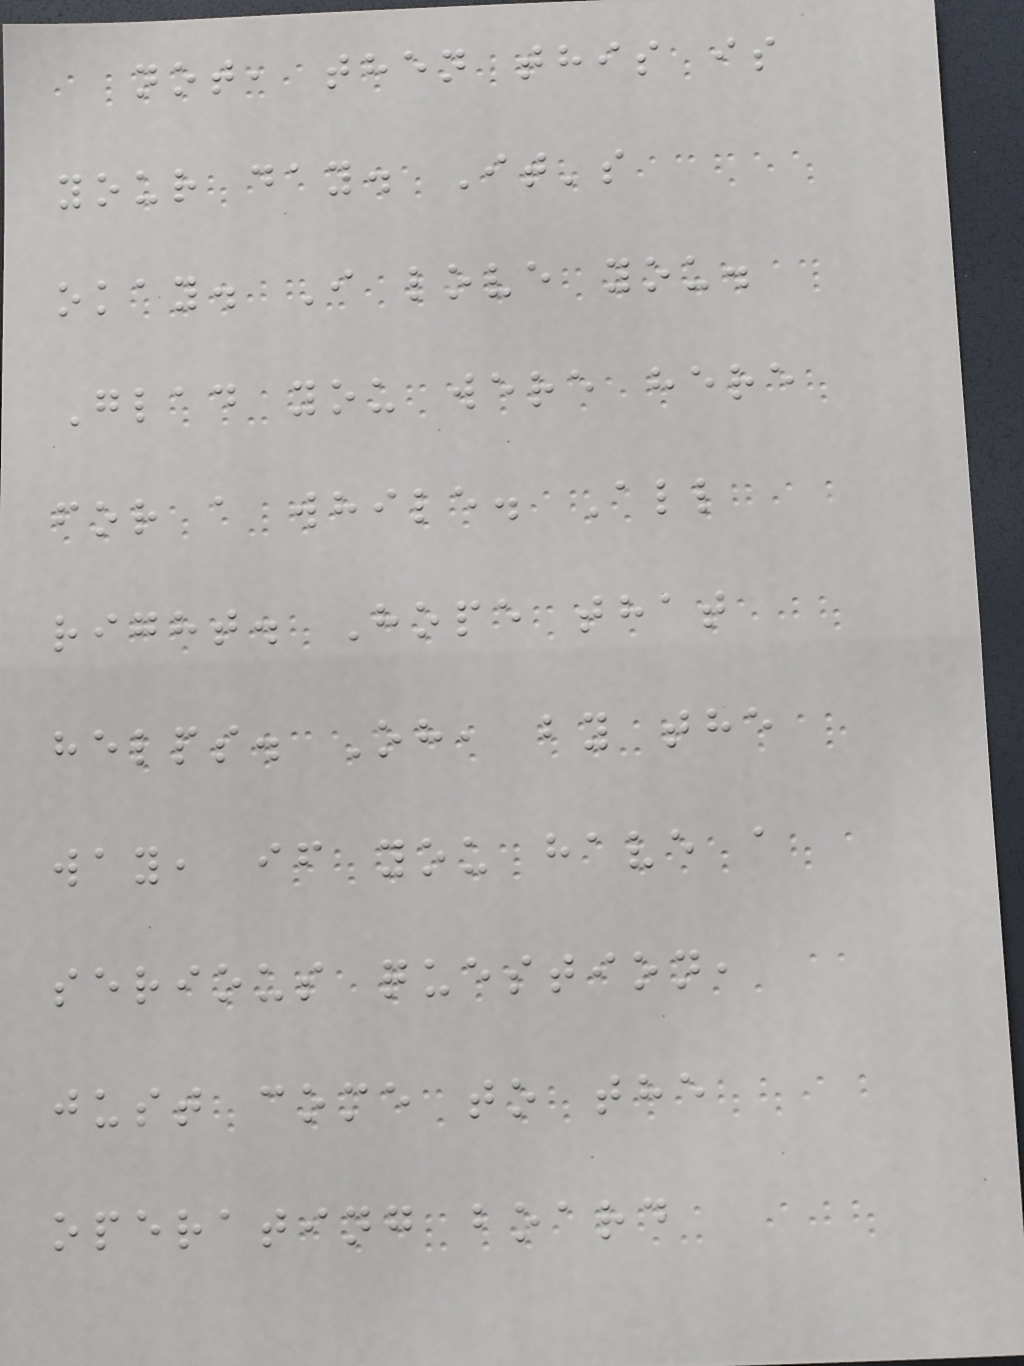not, then this is
your day. It's
okay. I love you.
Glad you were here
for a while. All
right. Hope that
helps. Oh, by the
way, if you have a
serious question,
just come to the
operating board
